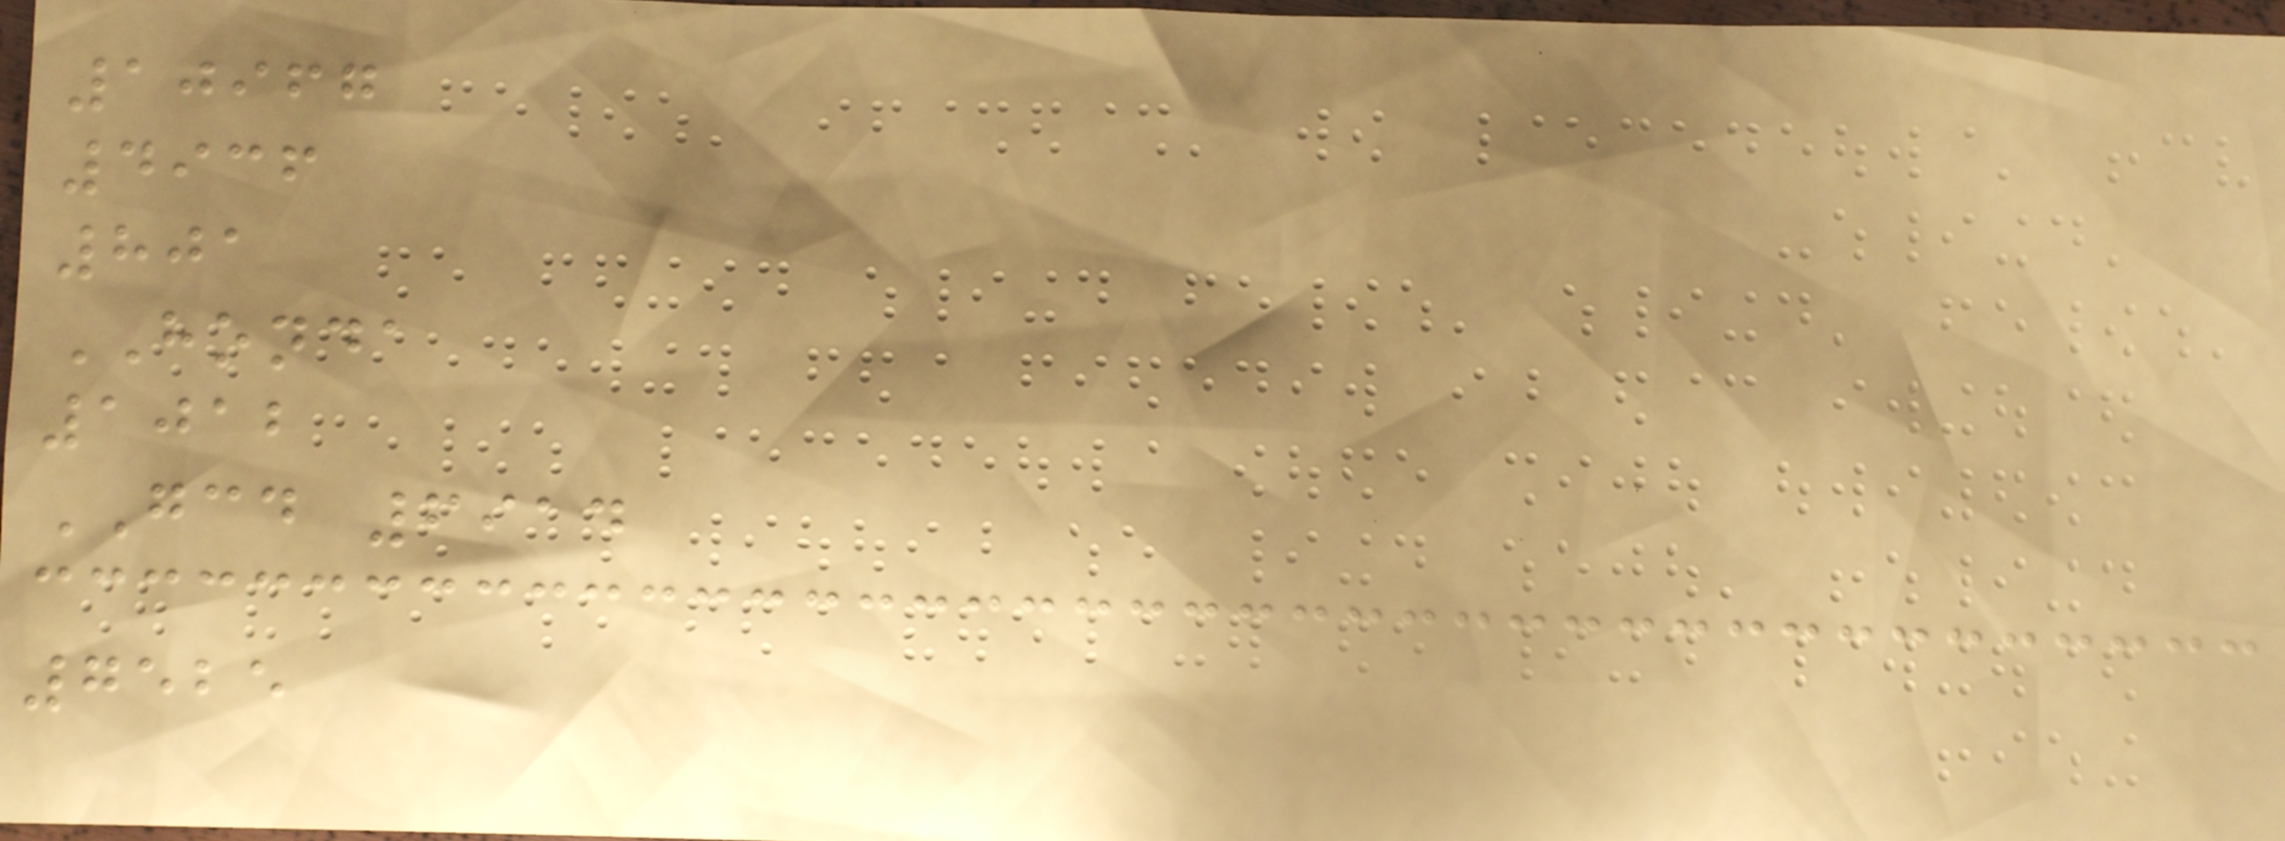10967
4936
801
HONDA
1012
GCD 6914
7525
